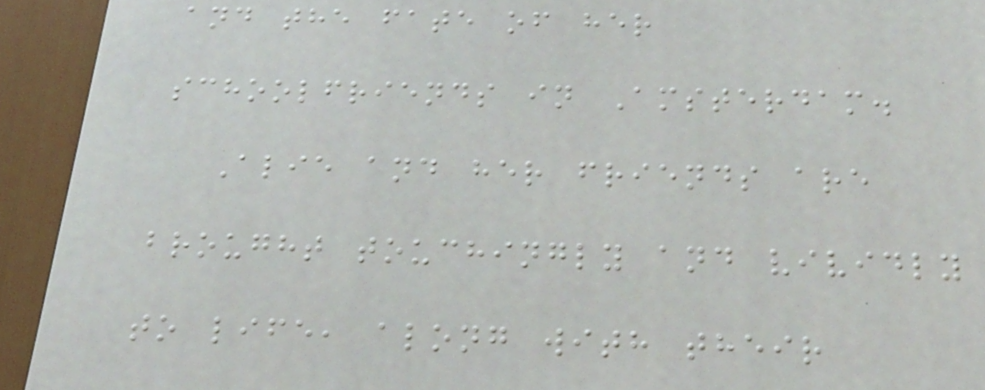and the fate of her
schoolfriends in Amsterdam.
Alie and her friends are
brought touchingly and vividly
to life, along with their
